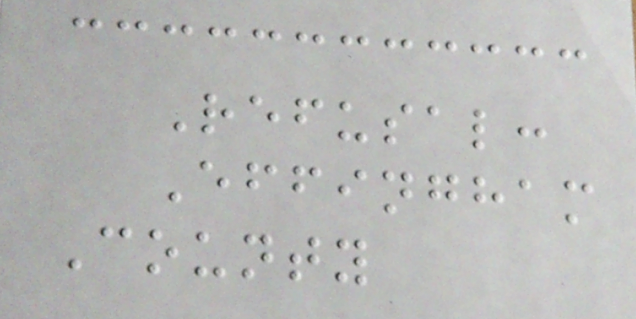Refusal:
Effingham
County
